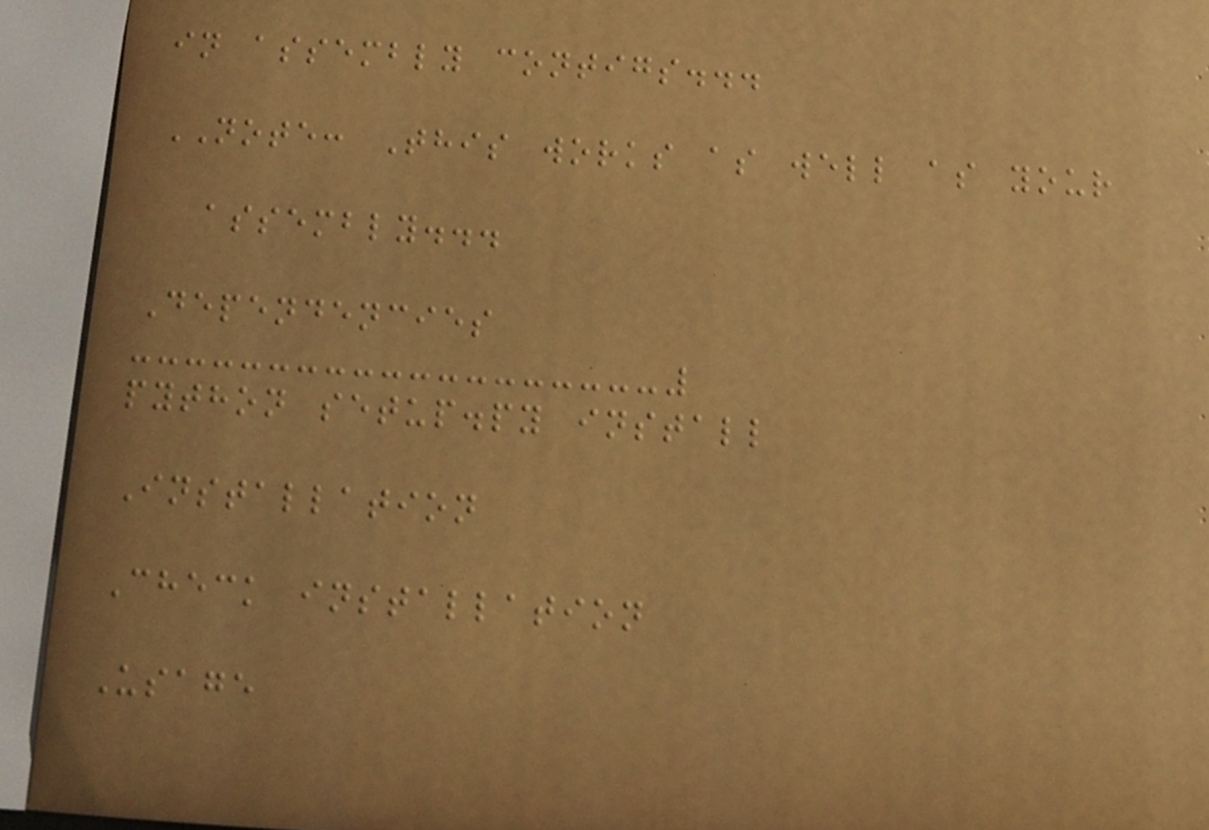in assembly contigs...
NOTE: This works as well as your
assembly...
Dependencies
python setup.py install
Installation
Check installation
Usage
